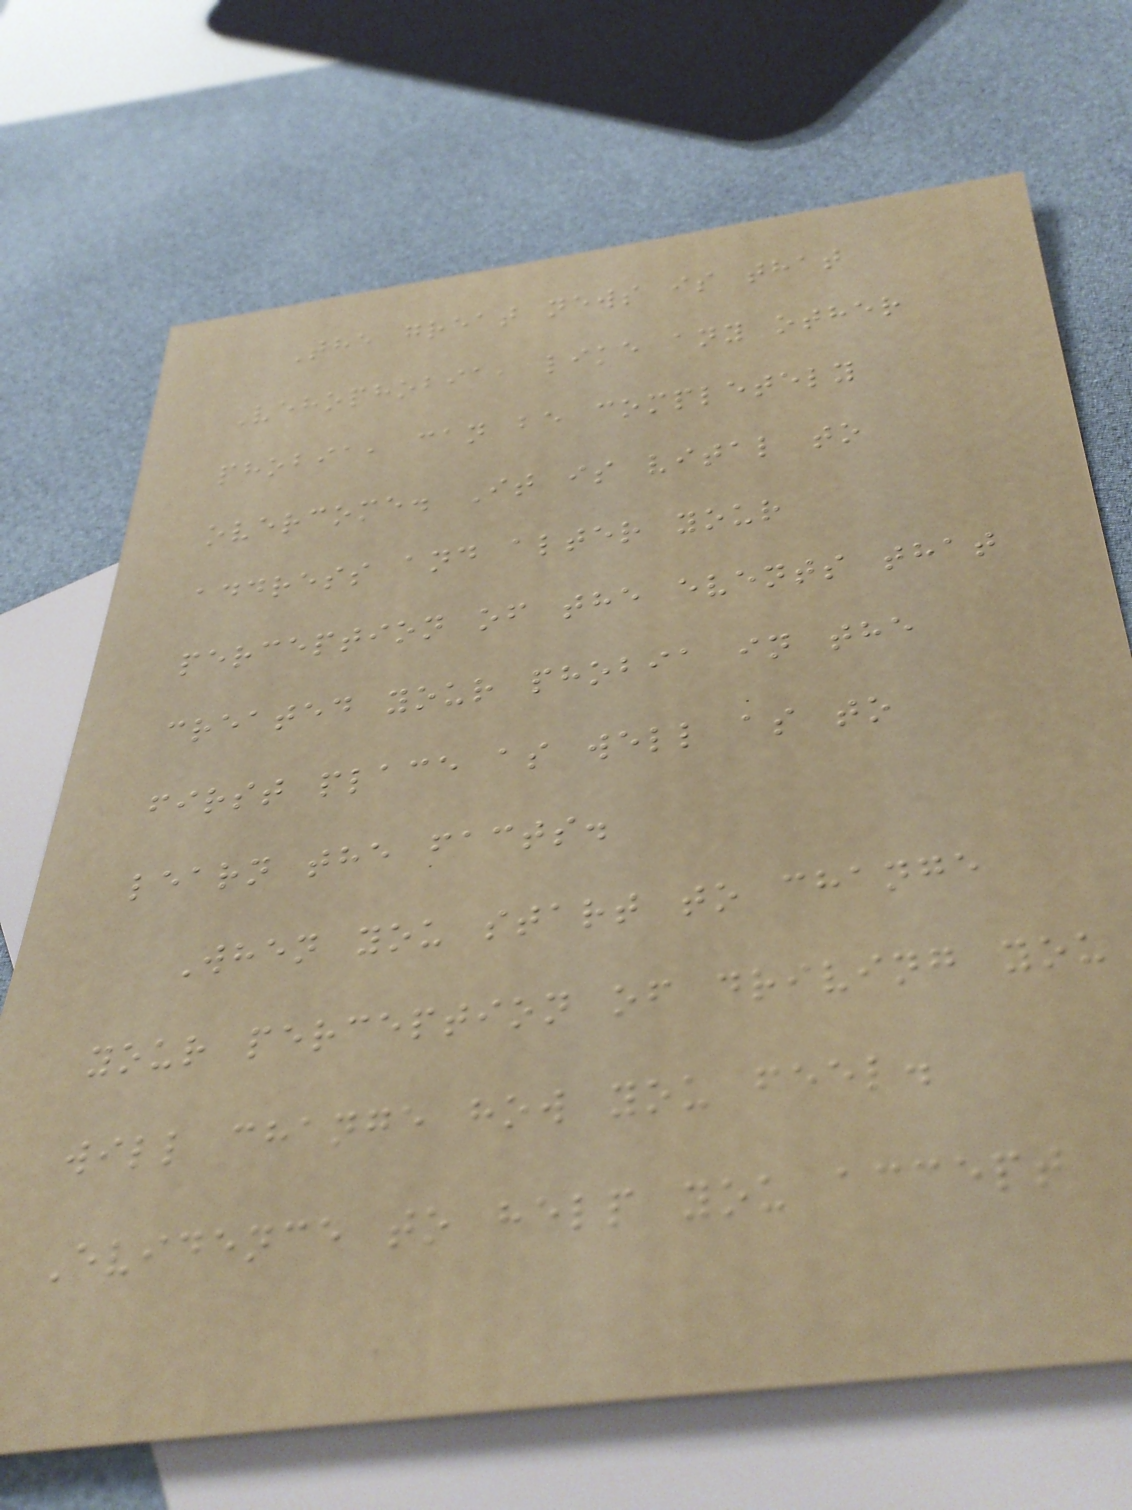The great news is that
Vehophobia, like any other
phobia, can be completely
overcome. It is vital to
address and alter your
perception of the events that
created your phobia in the
first place as well as to
learn the facts.
When you start to change
your perception of driving you
will change how you feel.
Evidence to help you accept
